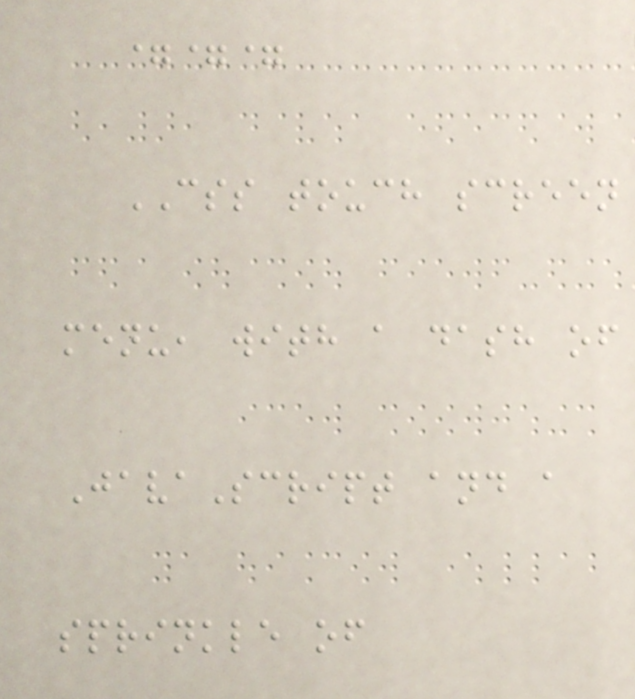===
CSS touch screen
menu, with a dash of
JavaScript and a
sprinkle of
